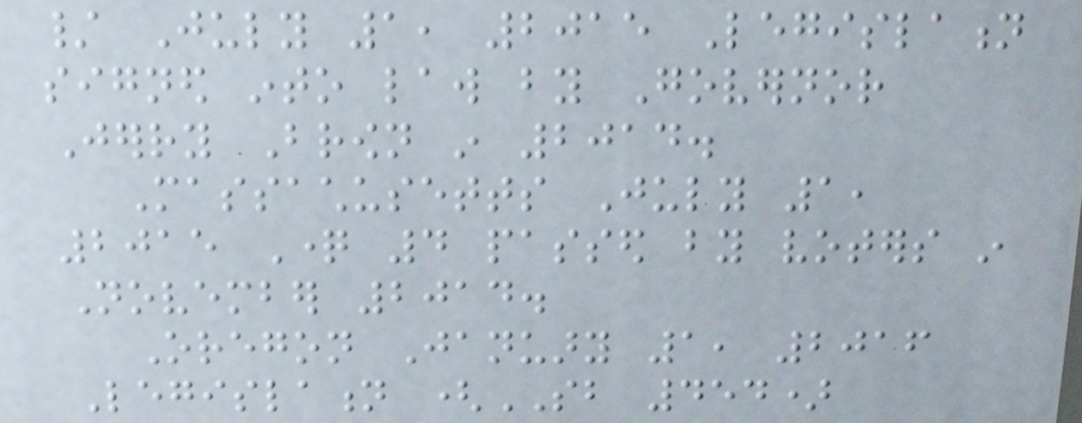/ July 1, 2015 Legislation
signed into law by Governor
Jerry Brown in 2014.
Massachusetts July 1,
2015 Question 4 passed by voters in
November 2014.
Oregon January 1, 2016
Legislation (SB 454)
